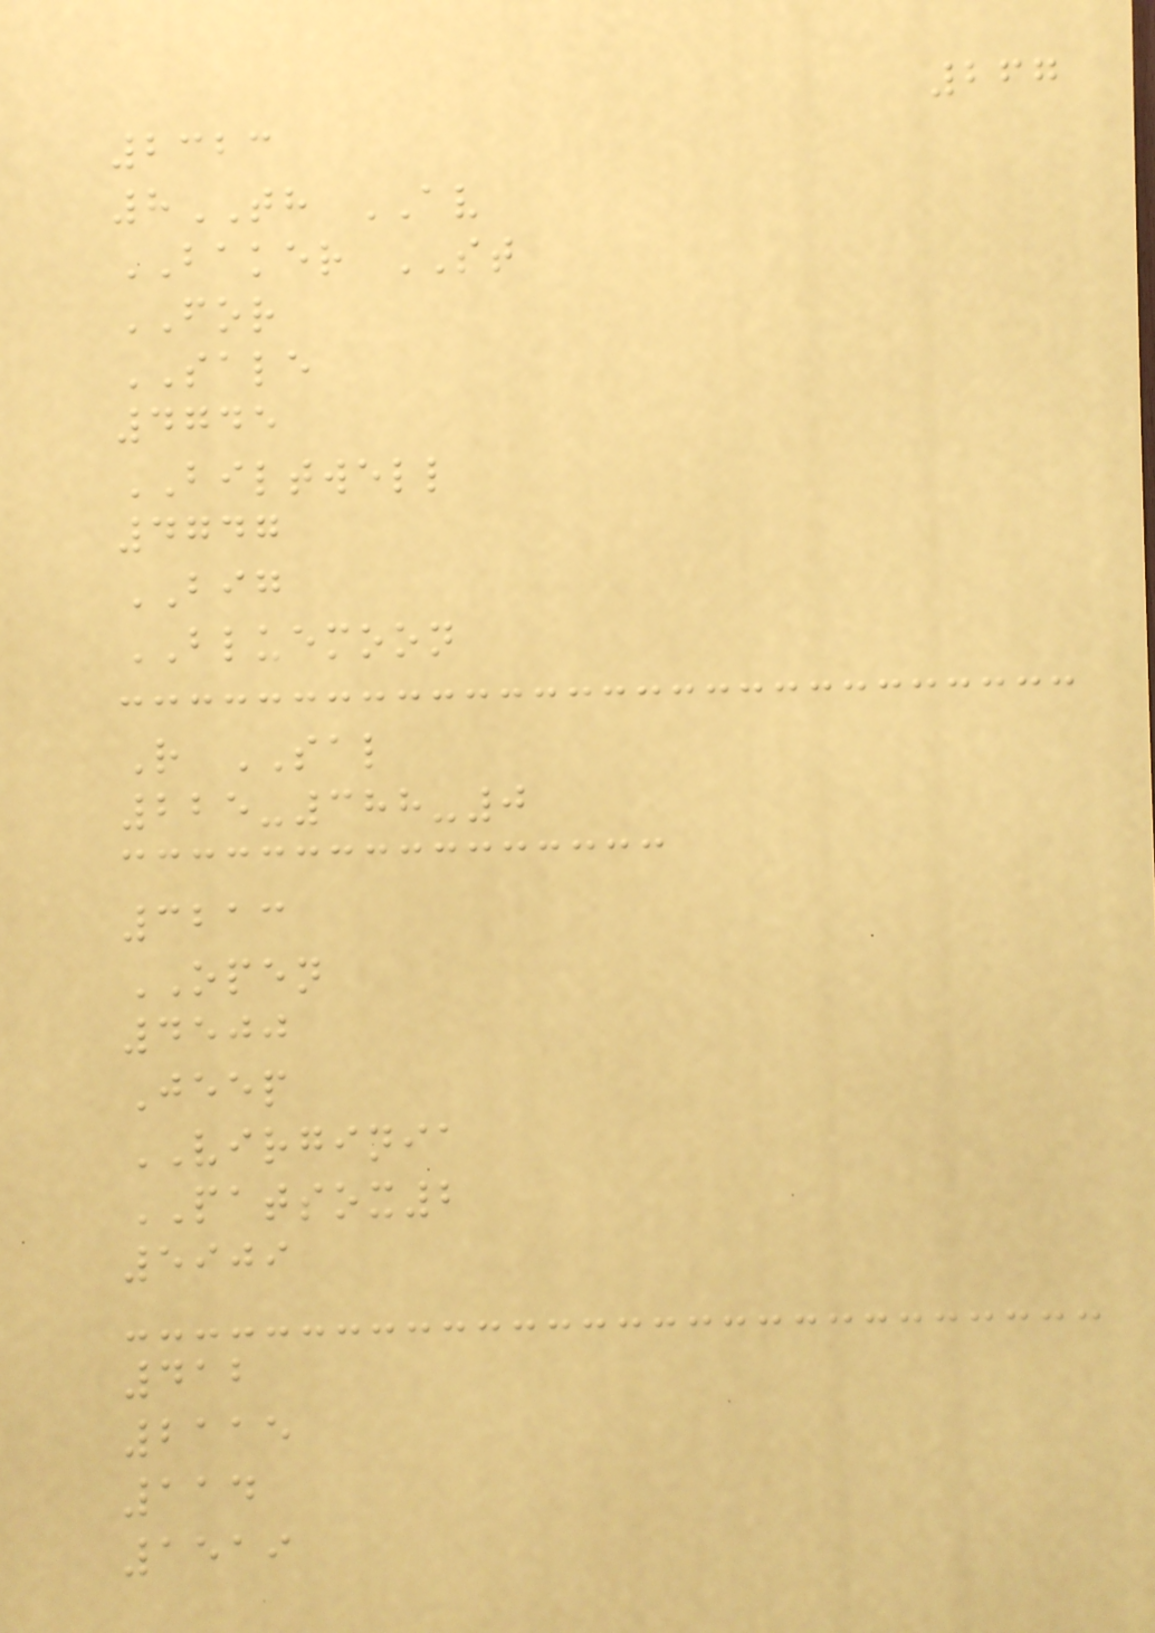267
2323
8TH AV
BAKER ST
FOR
SALE
4745
BILTWELL
4747
BIG
BLUEMOON
R SAL
225-388-0
3213
OPEN
4500
Jeep
VIRGINIA
PATSOX2
5909
412
2115
114
1519
